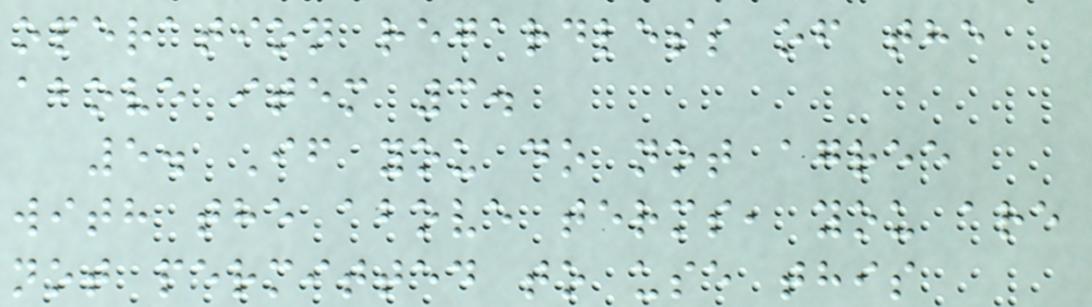operation regardless of the
above item 3.
5. If you do not agree
with the above terms, you are
not permitted to use this
